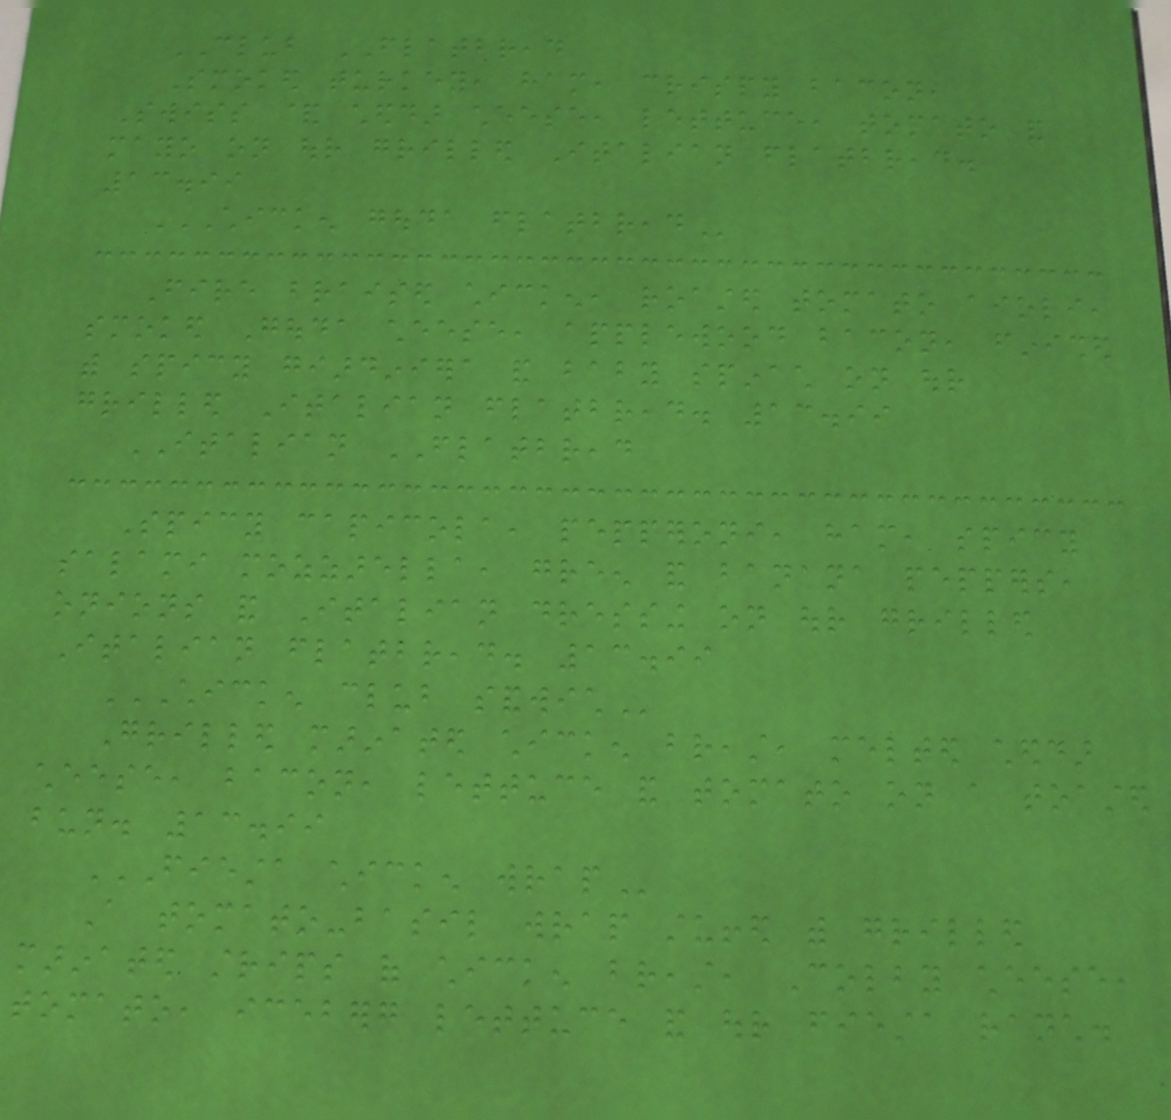CLUB FLATBREAD
Smoked turkey, ham, crispy bacon,
Swiss & cheddar cheese, lettuce, tomato and
mayo on our grilled Italian flatbread.
13.99
CHICKEN GOUDA FLATBREAD
Fire braised chicken, roasted tomato aioli,
smoked Gouda cheese, applewood bacon, finished
with spicy giardiniera and baby spinach on our
grilled Italian flatbread. 13.99
ITALIAN FLATBREAD
Spicy capicola, pepperoni, ham, spicy
salami mozzarella, green and banana peppers,
onions and Italian dressing on our grilled
Italian flatbread. 13.99
CHICKEN CLUB SANDWICH
Grilled marinated chicken breast, melted cheddar
cheese, bacon, lettuce and tomato on a toasted
bun. 13.99
FIESTA CHICKEN WRAP
A tomato-basil wrap stuffed with grilled
marinated strips of chicken breast, Colby cheese,
tomato, iceberg lettuce and our fiesta ranch.
